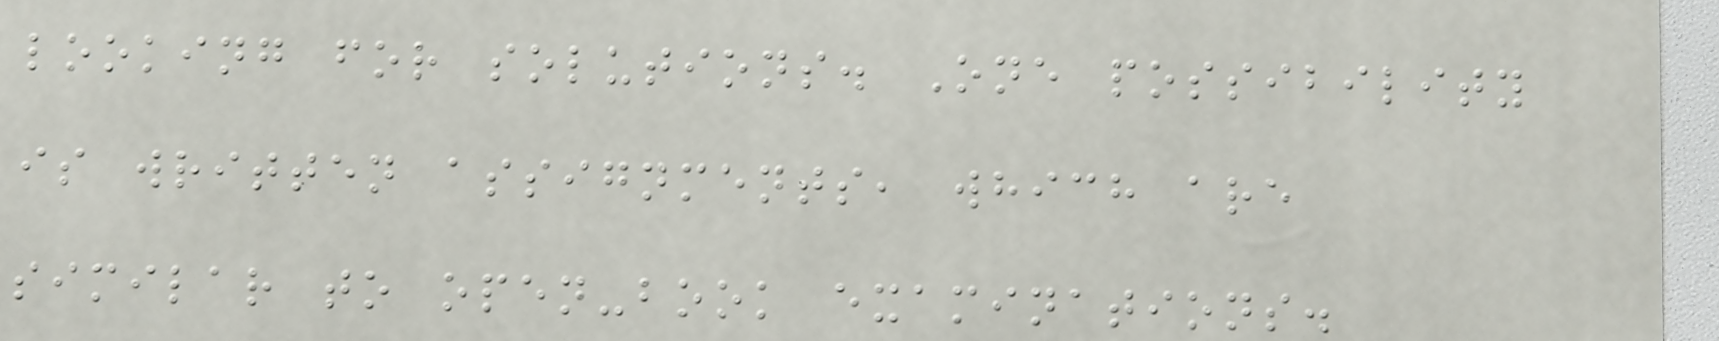looking for solutions. One possibility
is written assignments, which are
similar to open-book examinations.
